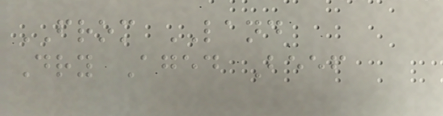FROM LAND
Dry Aged Beef
